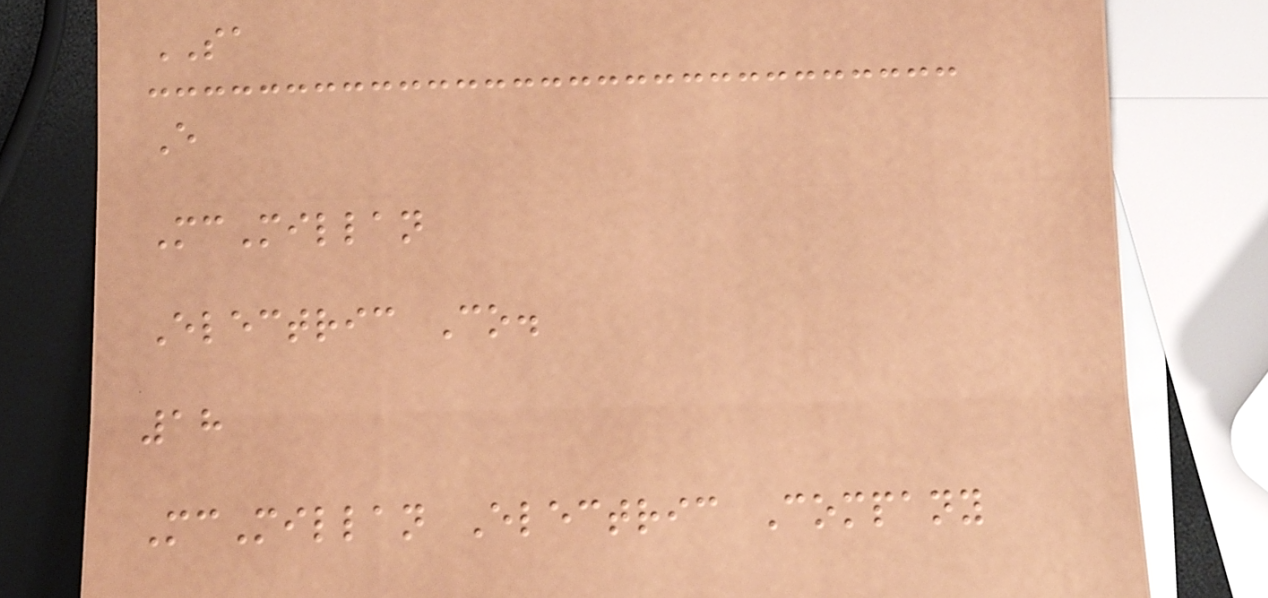SA
E
McMillan
Electric Co.
18
McMillan Electric Company
